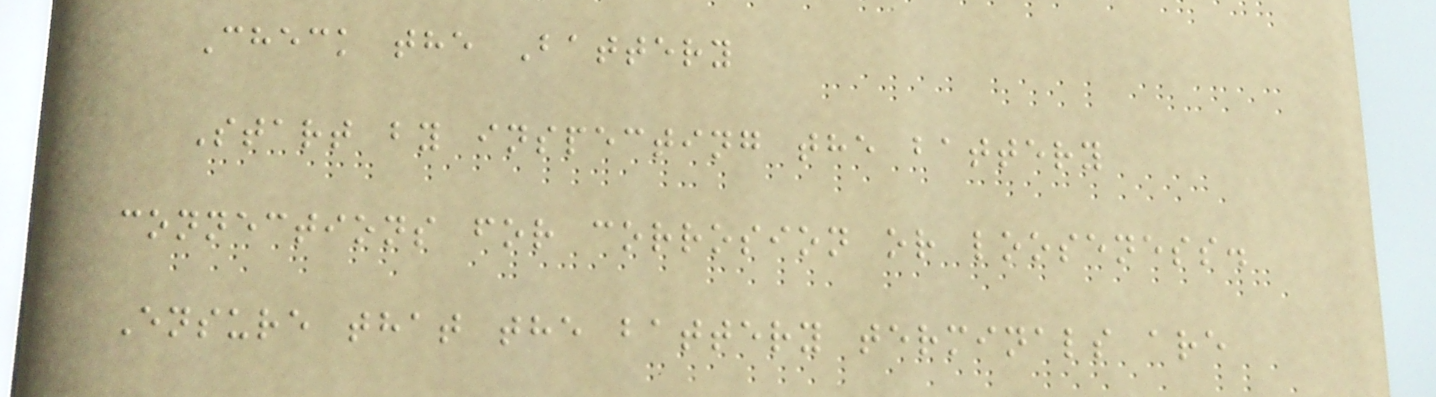Check the Battery
Start by inspecting the battery
connections for corrosion or looseness.
Ensure that the battery terminals are
